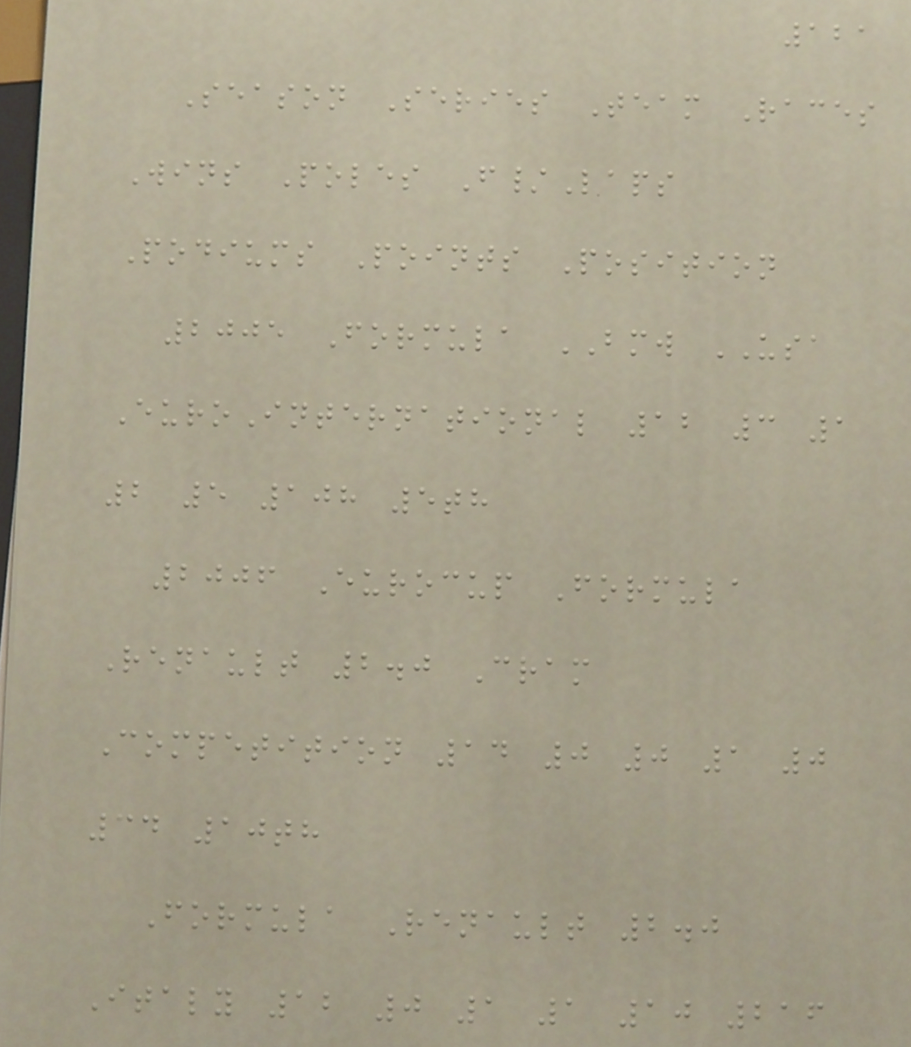121
Season Series Team Races
Wins Poles F/Laps
Podiums Points Position
2005 Formula BMW USA
EuroInternational 12 3 1
2 5 108 5th
2006 Eurocup Formula
Renault 2.0 Cram
Competition 14 0 0 1 0
34 10th
Formula Renault 2.0
Italy 12 0 1 1 10 216
